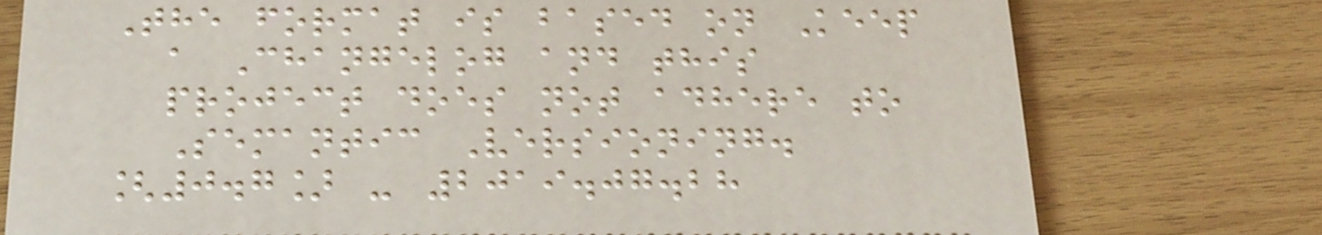The format is based on Keep
a Changelog and this
project does not adhere to
Semantic Versioning.
[0.7] - 2019.07.28
